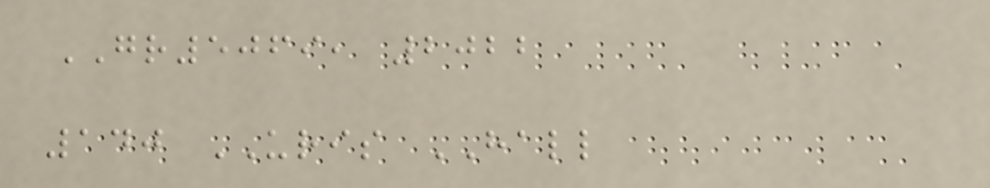GR5069, 2022
140 URIS HALL
